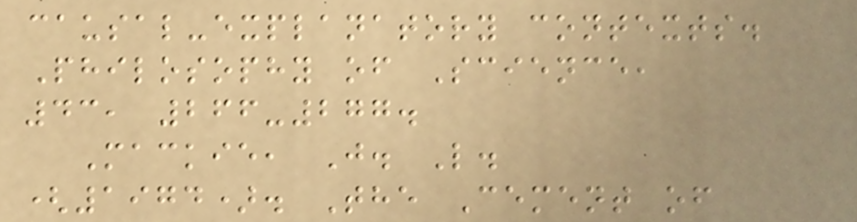causal-explanatory contexts.
Philosophy of Science,
43, 266-277.
Mackie, J. L.
(1974). The Cement of
